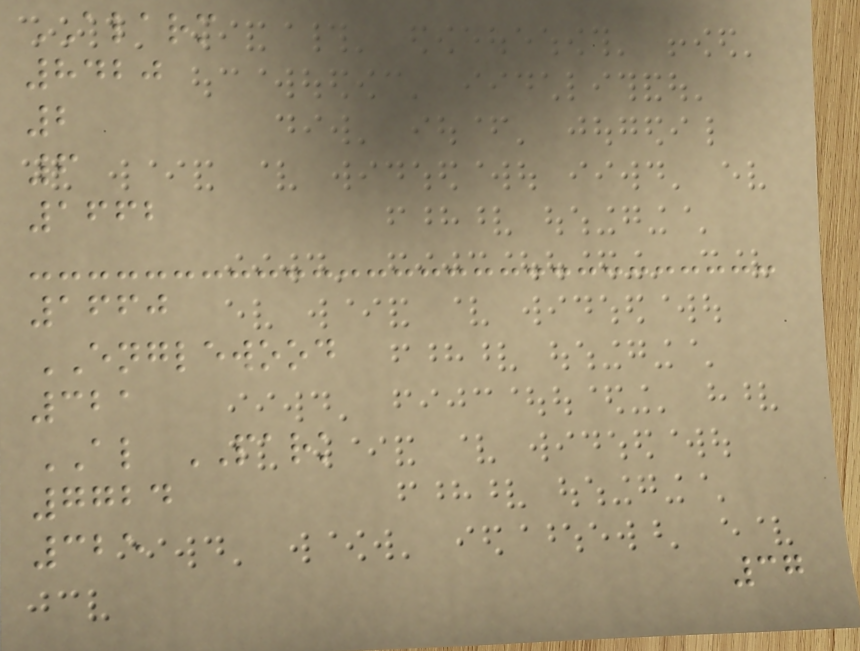ALARM
8420
2
6
1662
1660
ENGLEWOOD
321
AL PARK
7724
325
37
